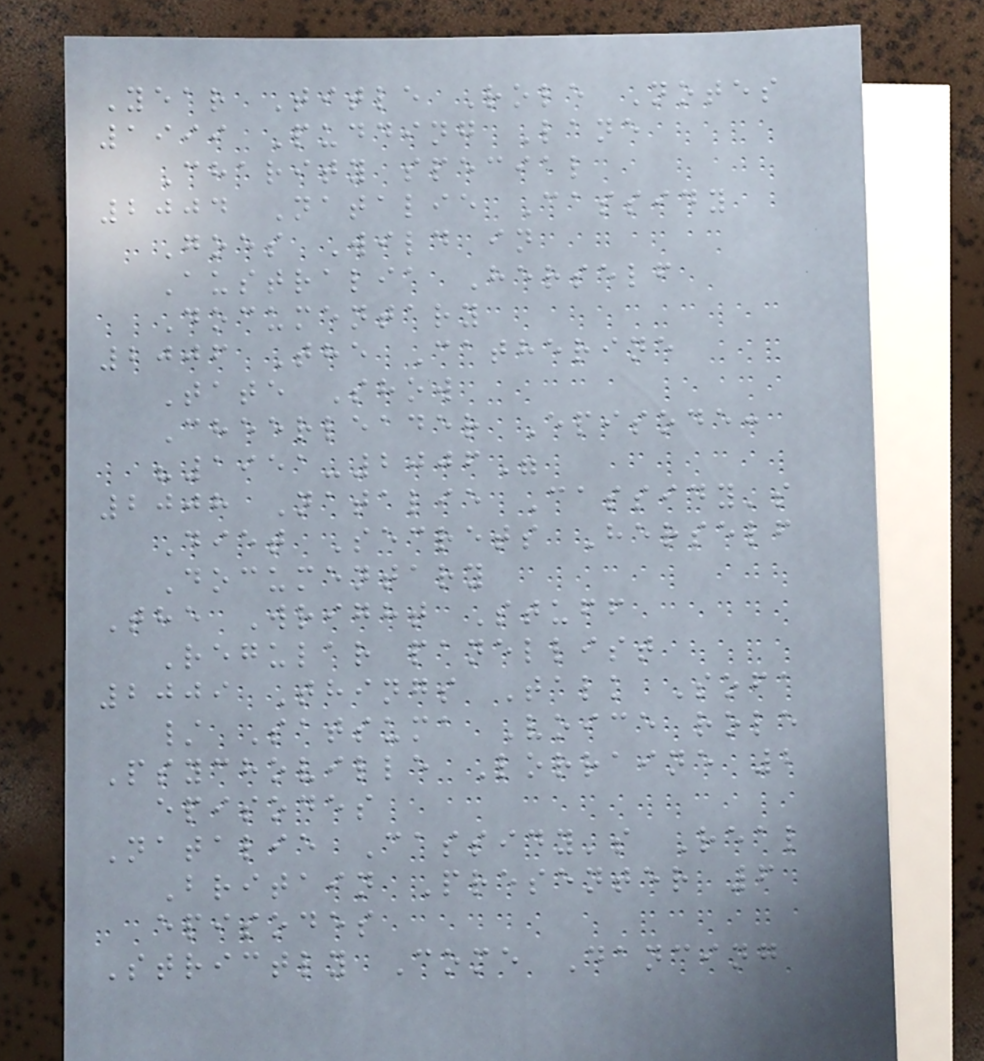Year Title Role Notes
1999 Pudding Lane
Charity special
2004 Natalie Cassidy
Goes Wild in
Australia Herself
Documentary
2006 The Catherine
Tate Show
Cheerleader Episode:
"1951-2006"
2008 Natalie Cassidy's
Diet Secrets Herself
Documentary
The Wright Stuff
Regular panellist
2009 Things Talk Sofa
/ Satsuma Voice role
Psychoville Lorraine 2
episodes
Natalie Cassidy's Real
Britain Presenter 6
episodes
Strictly Come Dancing
